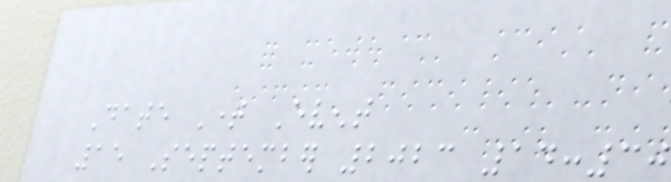Date Time Event
15 September 2023 14:30
